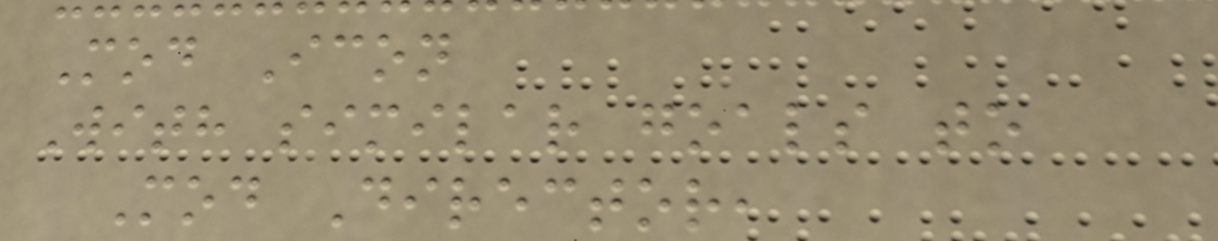Mod Icon
With similar goals to
Mod Director,
